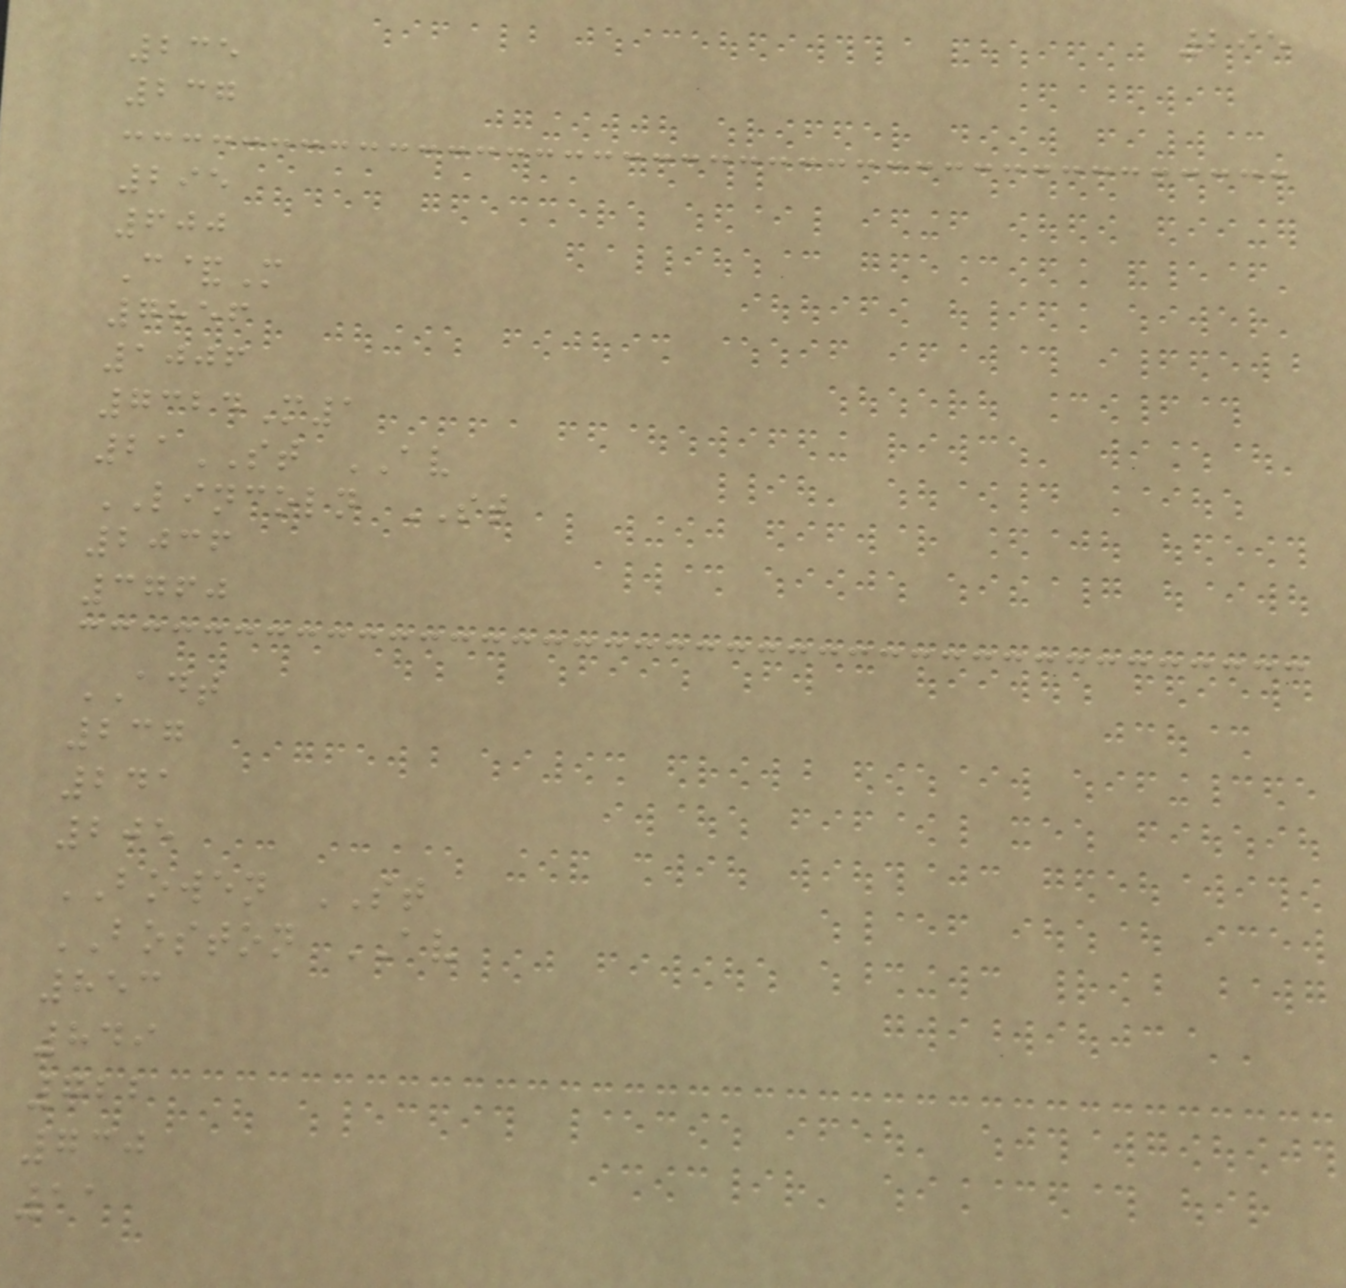295
235
237
295
600
C&M
7856
1006
7324M1
21ST AV
LINCOLN ST
2036
3760
ADT
237
241
205
BOWEN ST
BOSTON AV
853
849
722
730
11
